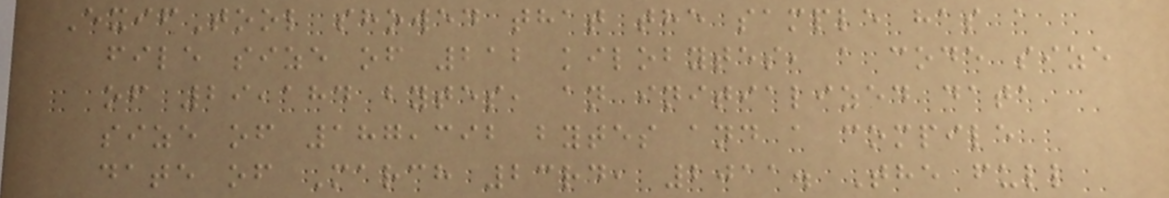ExifTool showed that the sample has a
file size of 212 kilobytes, a code size
of 29,184 bytes, an initialized data
size of 187,392 bytes and a compile
date of March 23rd, 2011. The full
